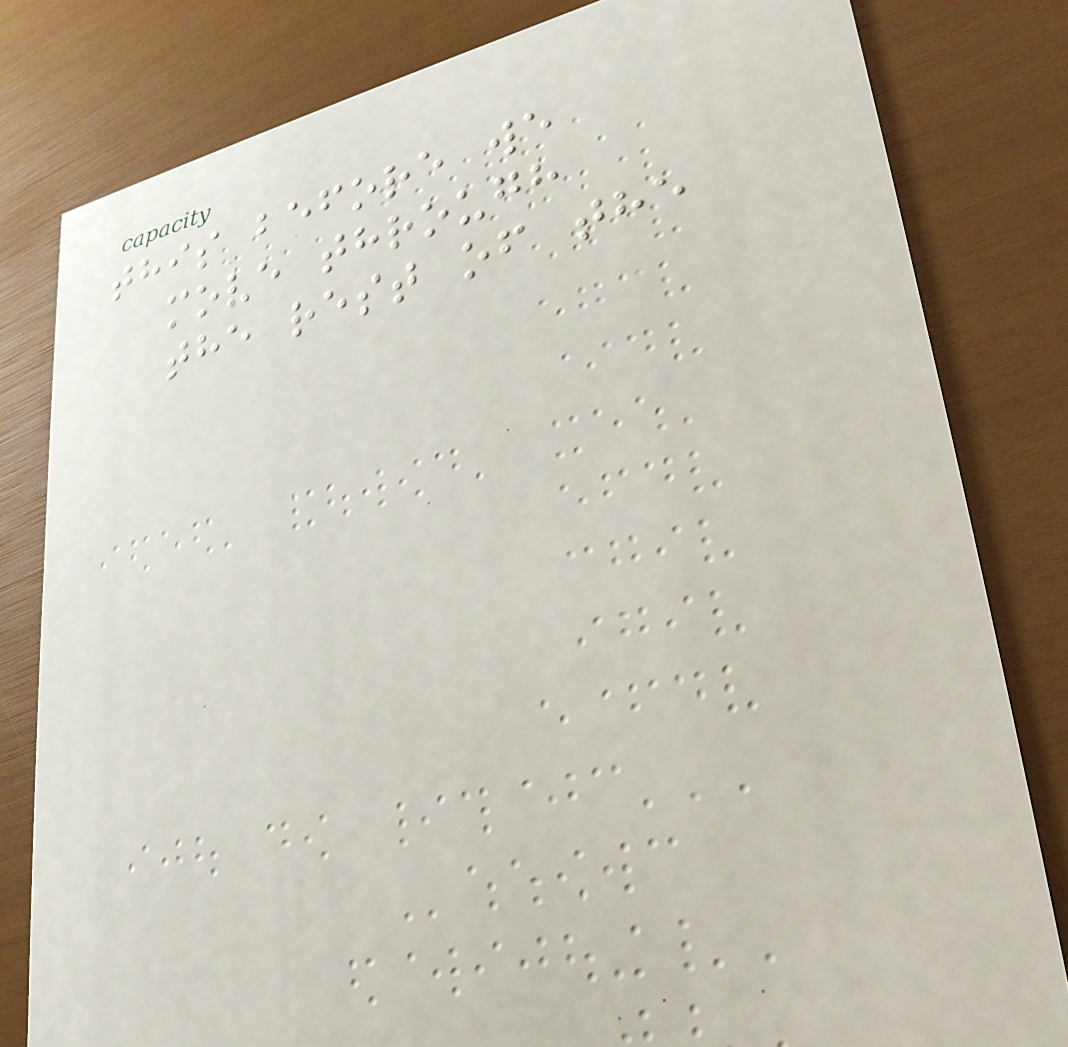this before we
move through
the rest of the
